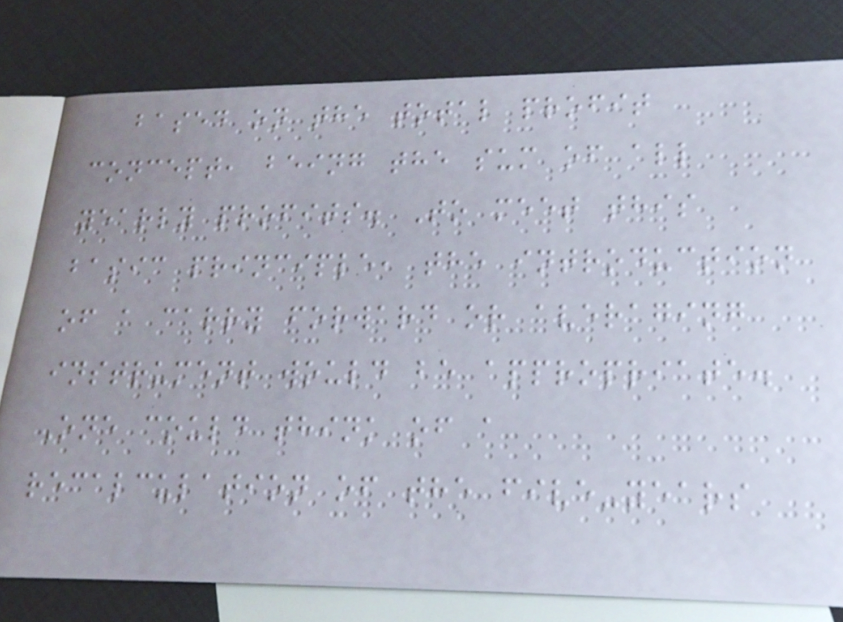based on the total profit
concept, being the sum of all
yearly profits. To meet this
basic principle, the introduction
of a carry forward or averaging
instrument would be appropriate.
One could think of a
recalculation of the five-years
